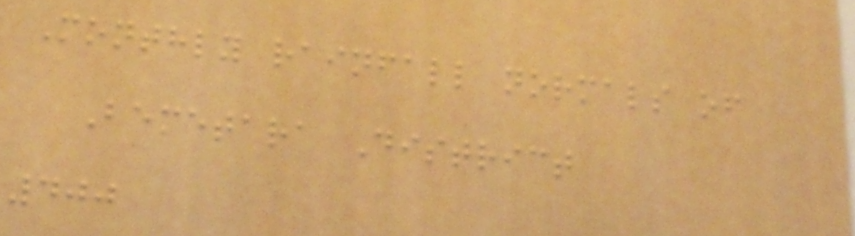Monthly rainfall normals of
Bemetara District
400
